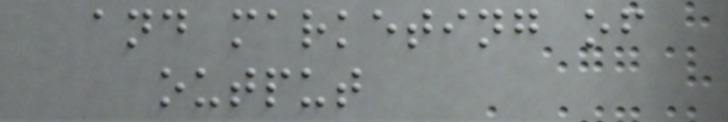and marketing of
output
